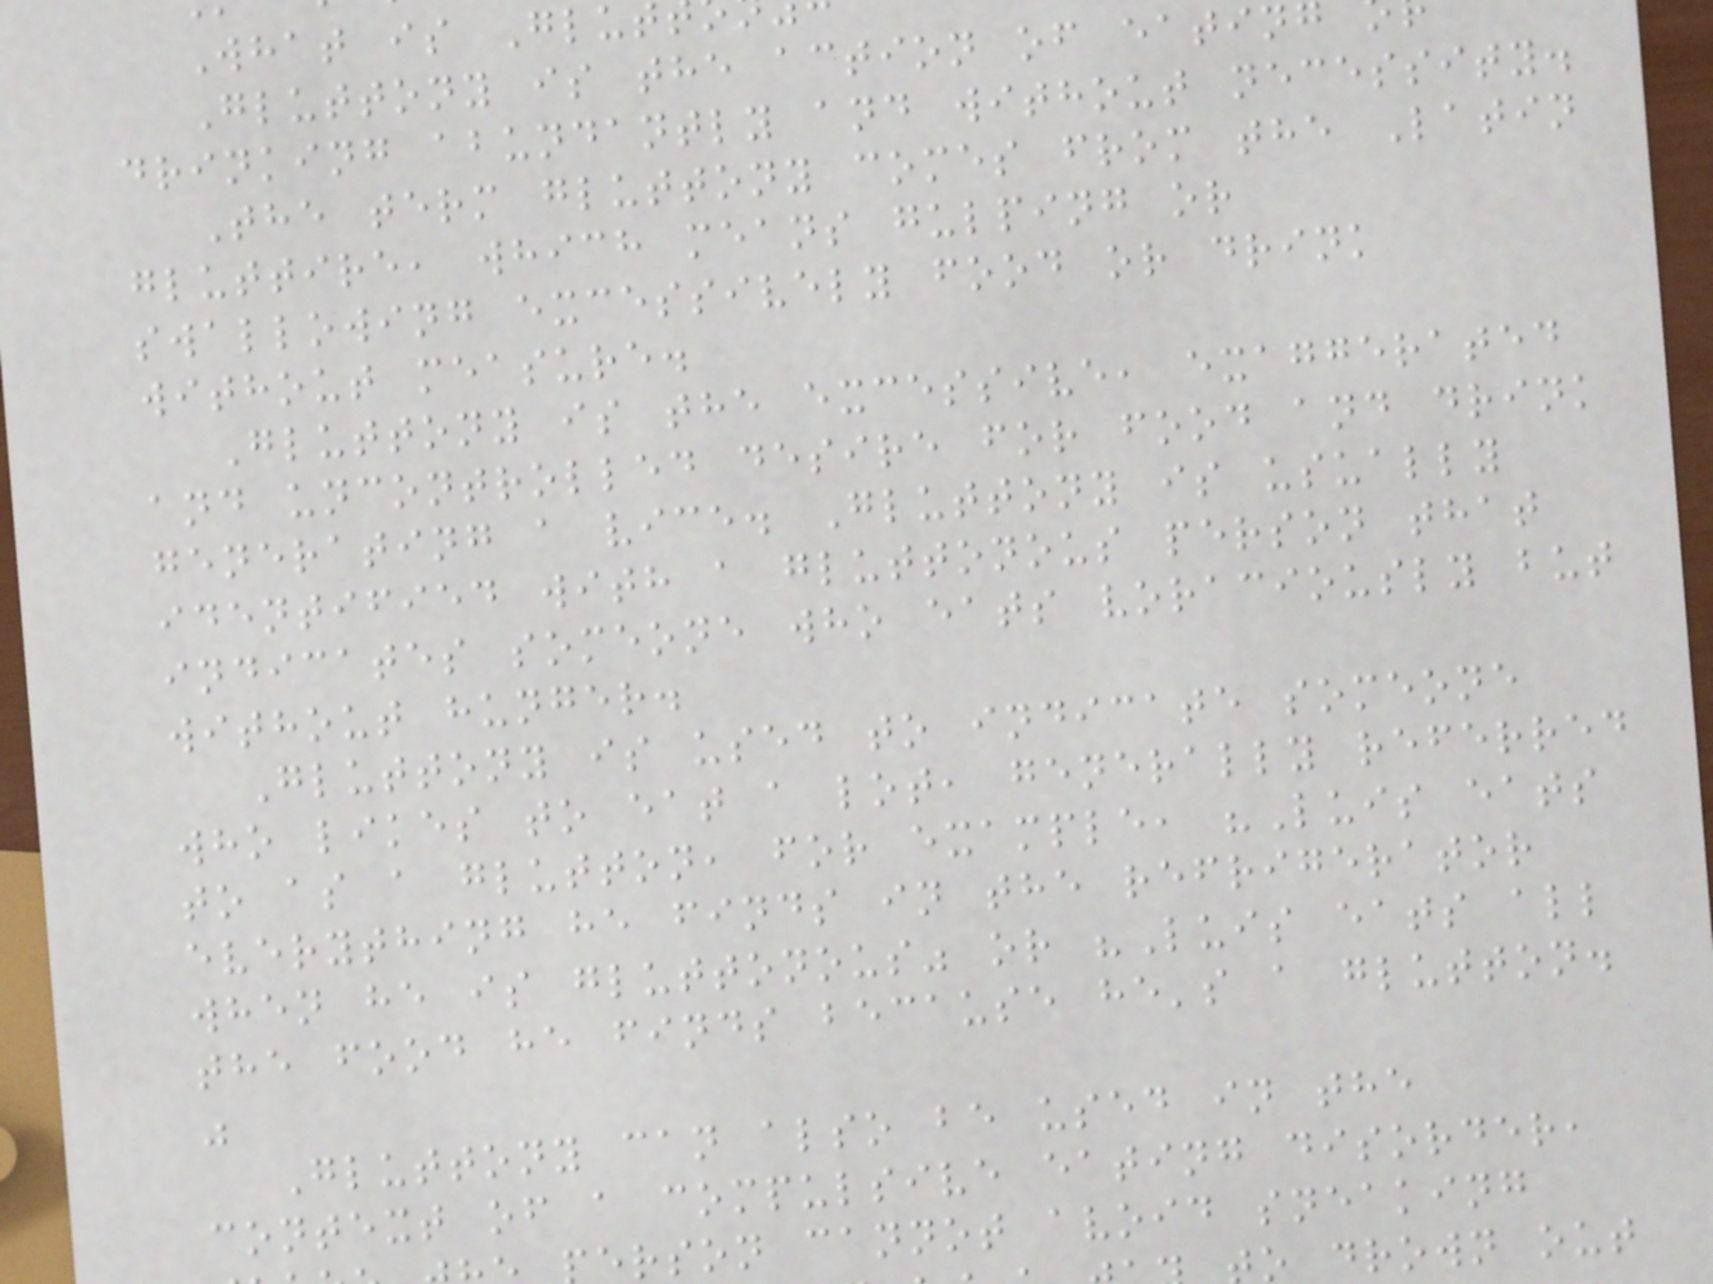What is Glu
Gluttony is the action of eatin
drinking abundantly and without necessity.
The term gluttony comes from the Latin
gluttire, which means gulping or
swallowing excessively food or drink
without measure.
Gluttony is the excessive, exaggerated
and uncontrolled desire for food and drink
generating a vice. Gluttony is usually
identified with a gluttonous person that
indicates someone who eats voraciously but
without hunger.
Gluttony is used to indicate someone
who likes to eat a lot, generally referred
to as a glutton, for example, "Luis eats
everything he finds in the refrigerator
when he is gluttonous" or "Luis eats all
the food he finds because he's a glutton.
"
Gluttony can also be used in the
context of a compulsive eating disorder,
erson cannot avoid sneaking
o drown out
